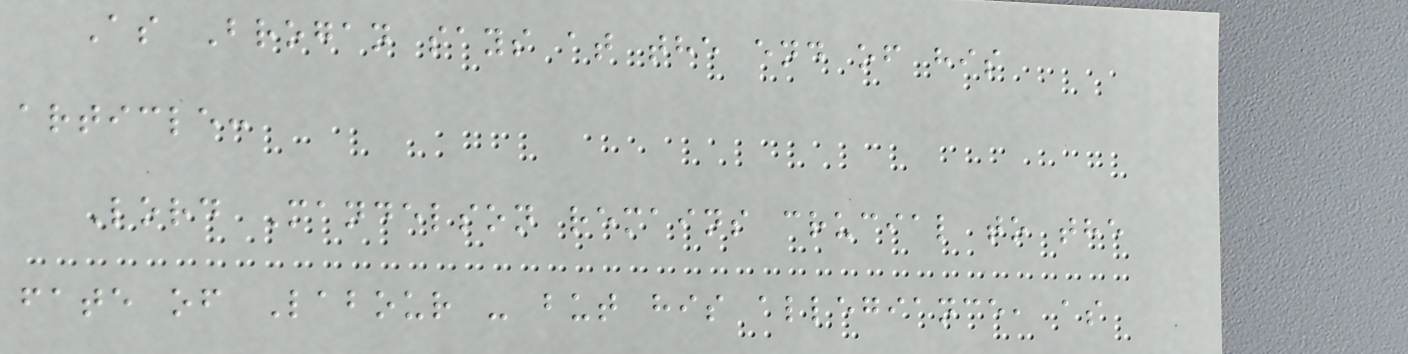As Brogan says at the end of his
article:
Lord Mandelson remains crucial to the
fate of Labour - but his allegiance, as
